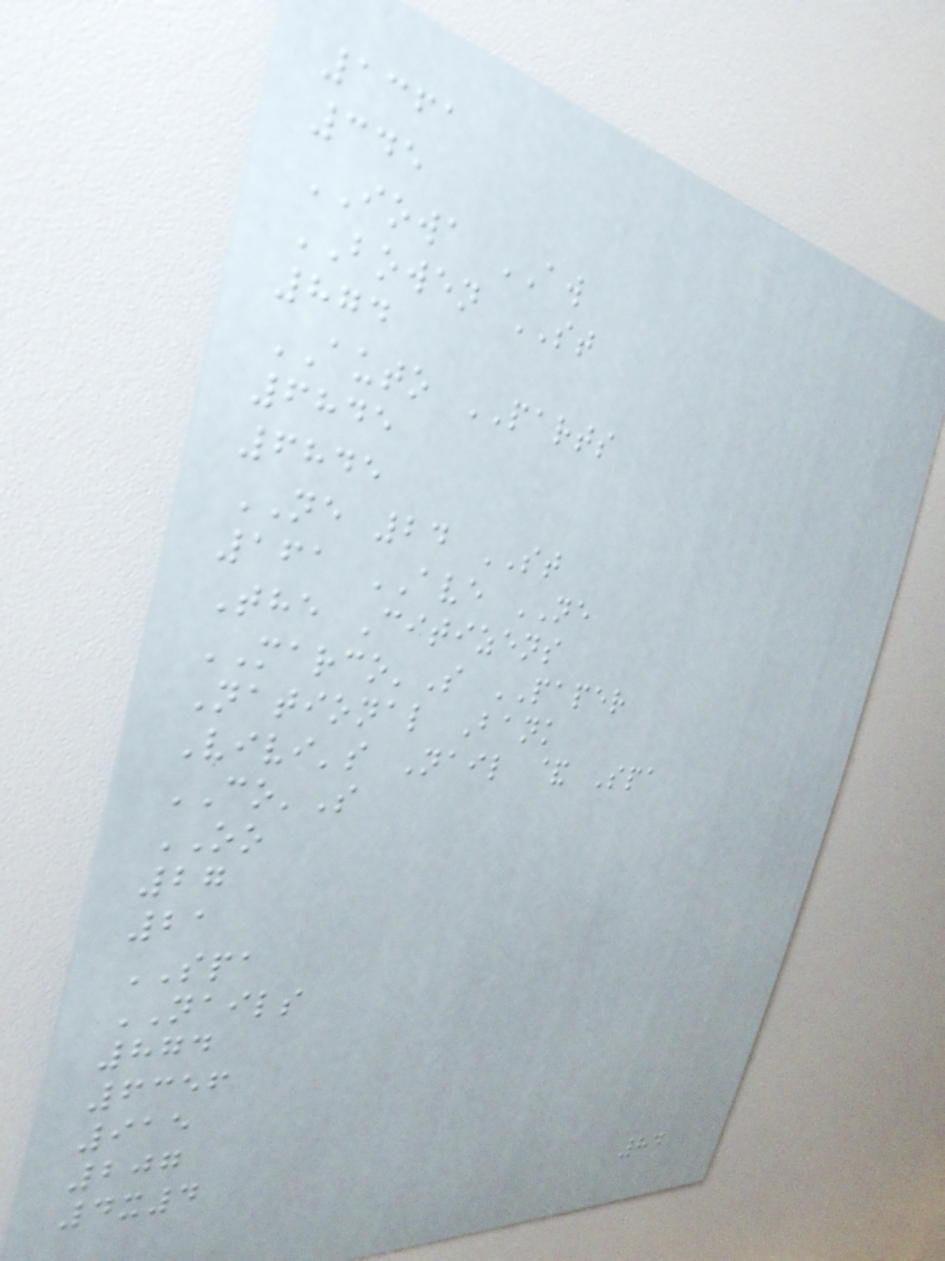1361
345
IOWA AW
BOWEN ST
874
AUTO PARTS
6845
6845
NE 24 ST
161 AVE NE
The Citizens
MARCO'S PAPER
National Bank
Vivi's Nail & Spa
CO'S
OO
27
21
SPA
NAILS
874
6356
915
207
4x4
84
